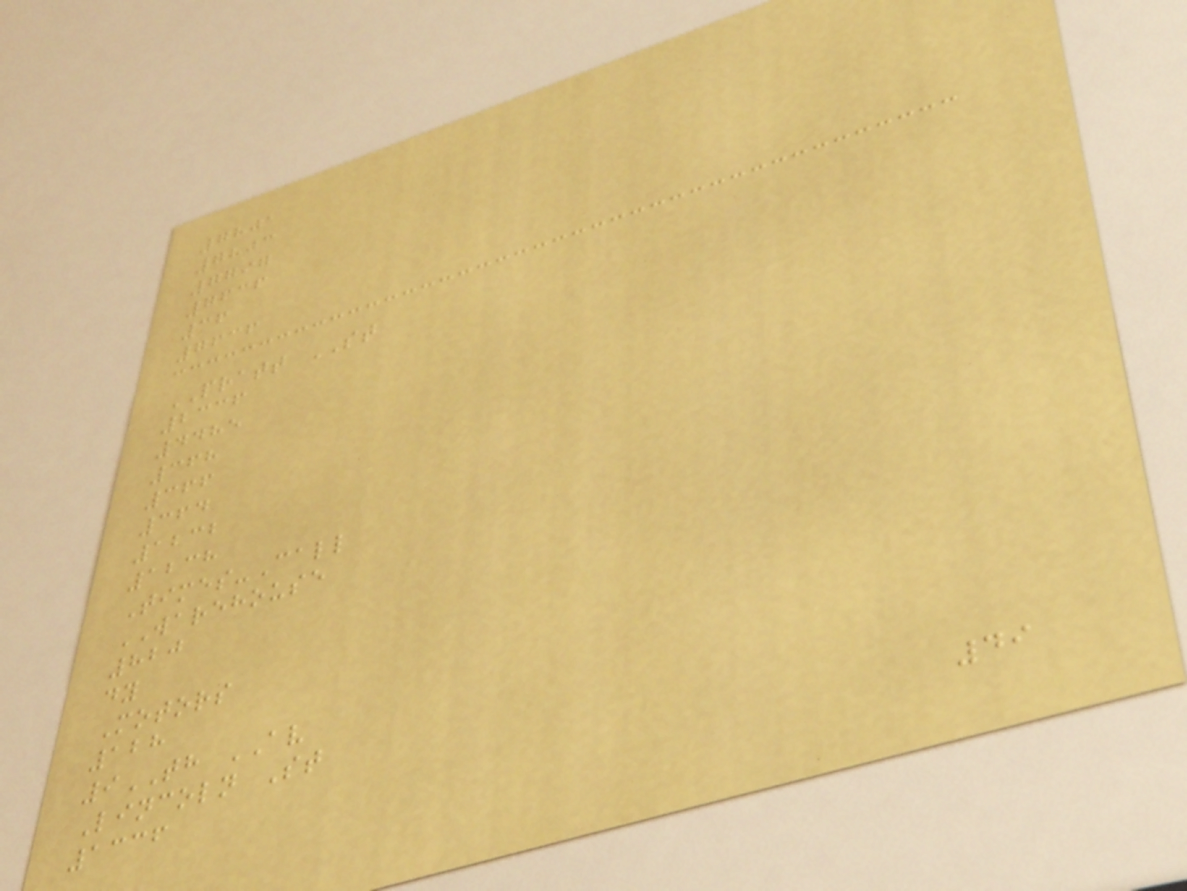7801
7803
7797
7636
36
7636
PRATT ST
2336
4485
368
366
364
1232
1238
Times-Call
WAREHOUSE
820
dy
Motors
128
9TH AV
Lincoln St
1336
49
